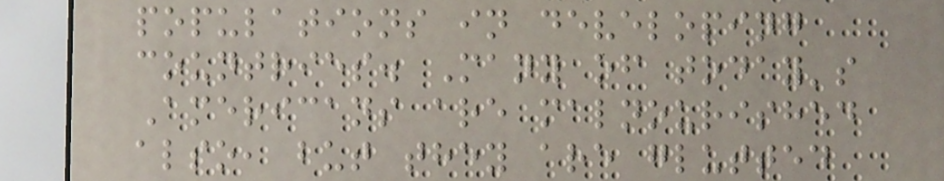populations in developing
countries. Many of today's
Americans are malnourished
also, but they are glutted
